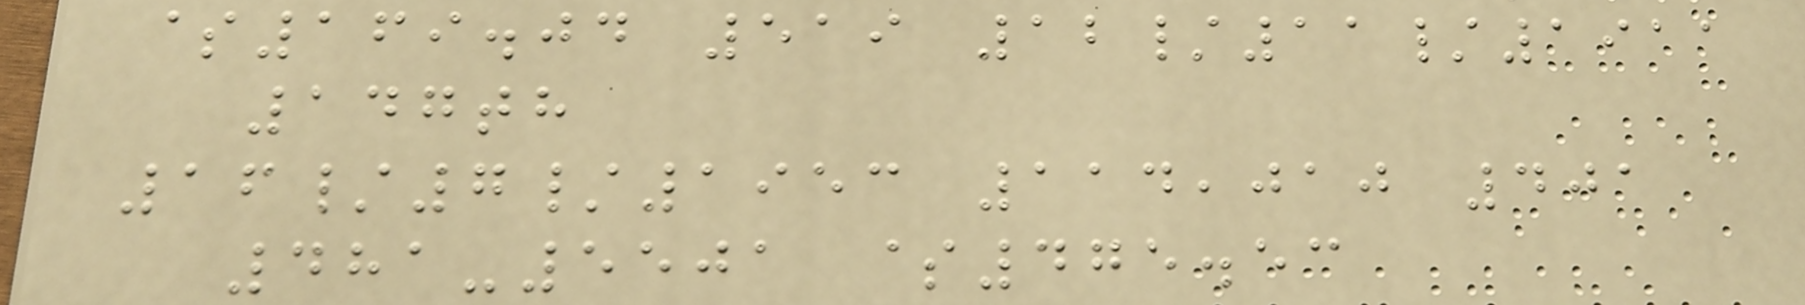$169.04 519 12/11/1911
147th
16/7/1953 114,010 401
481-5501 $475.53
